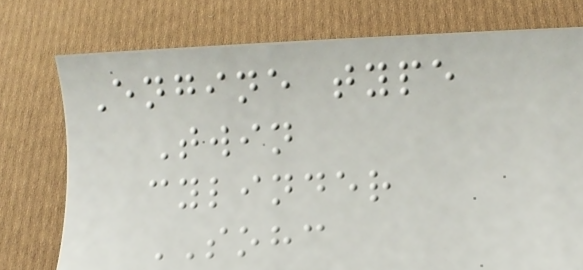Engine type
Twin
cylinder
SOHC
